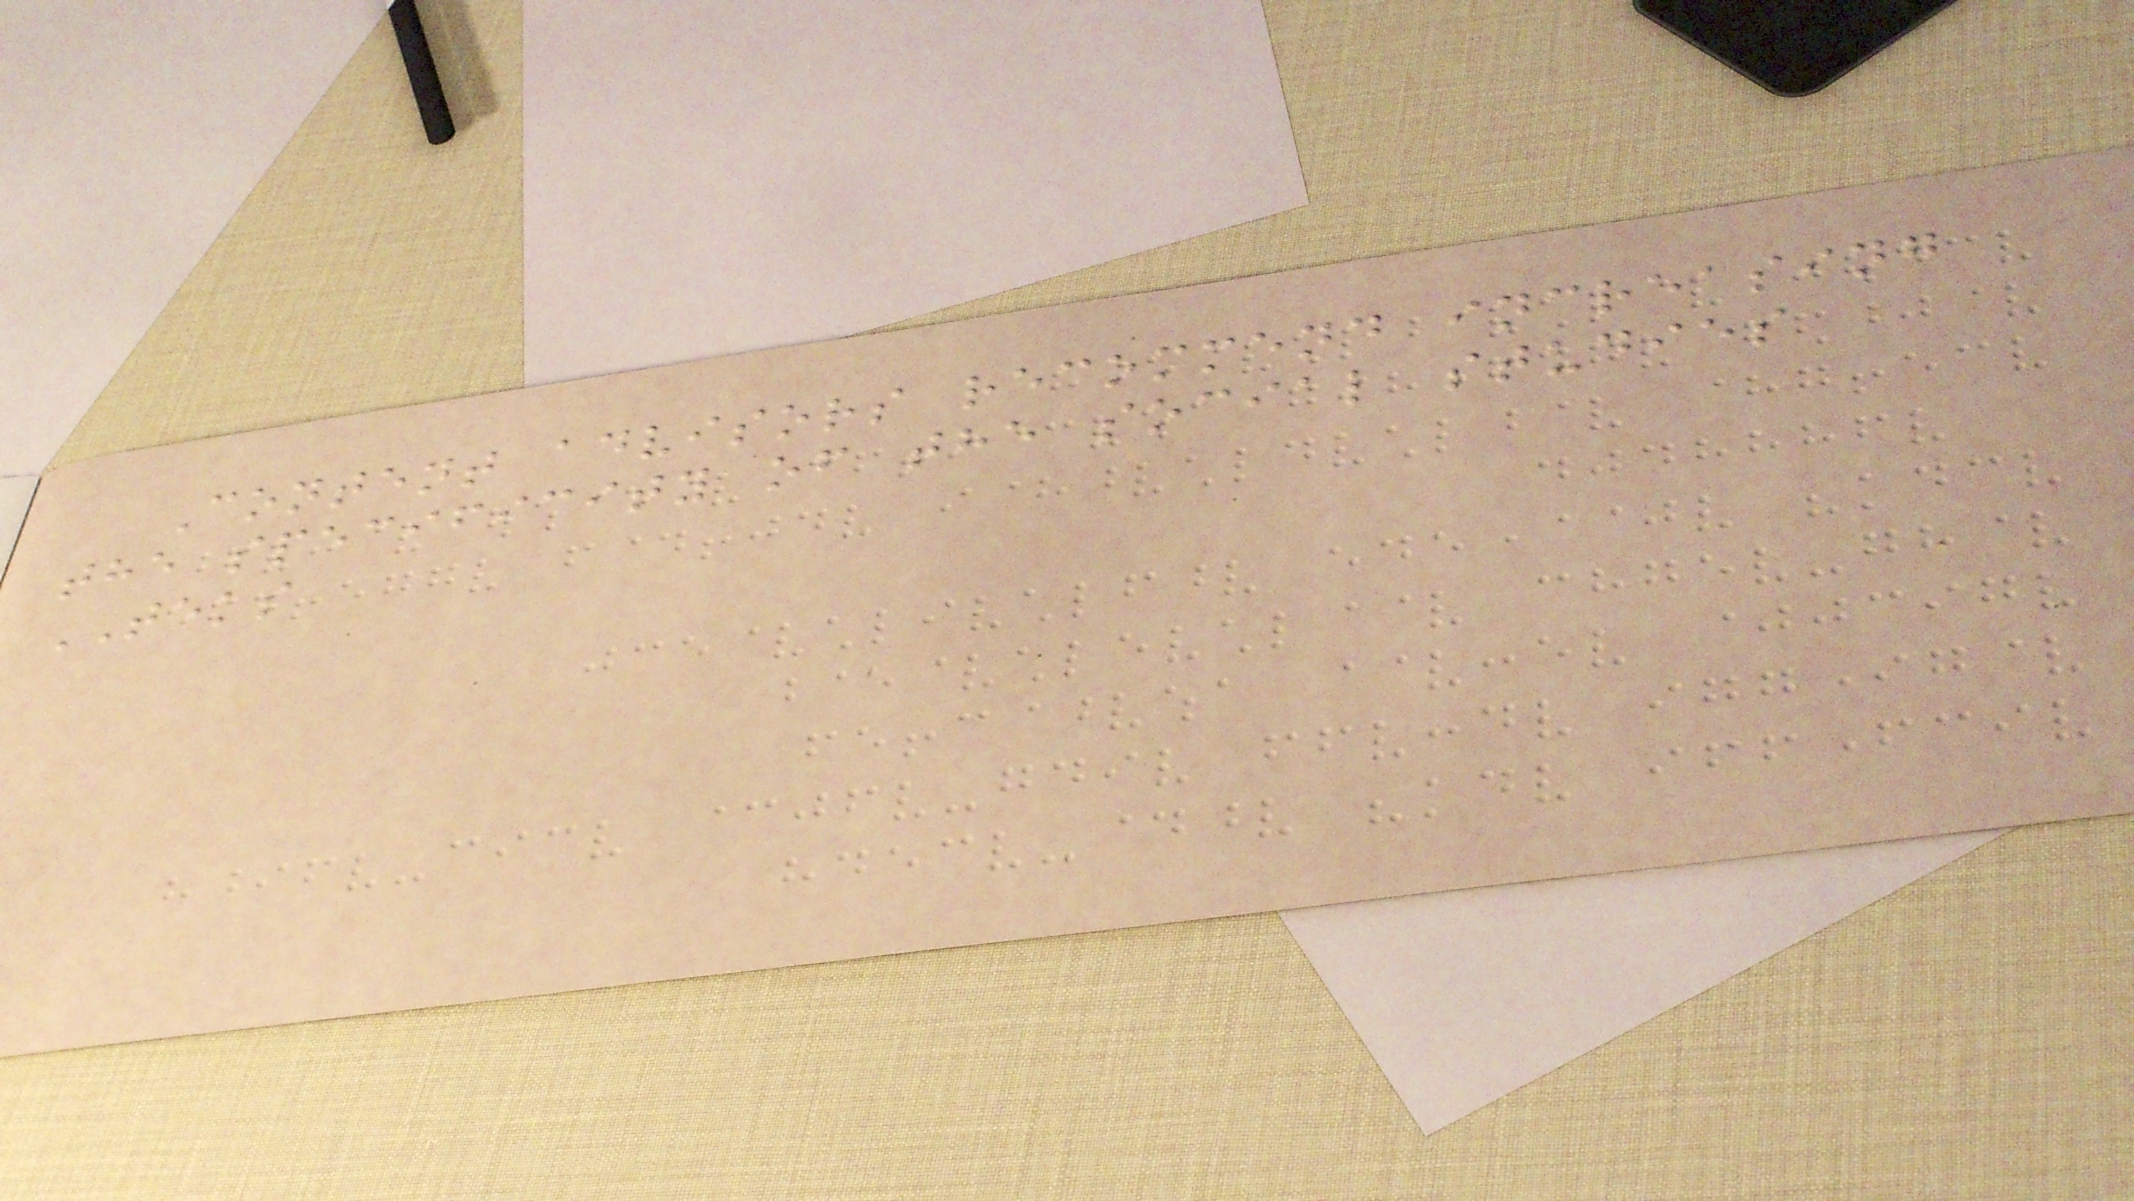Content advisors recommend increasing
the specificity of the social studies
TEKS
